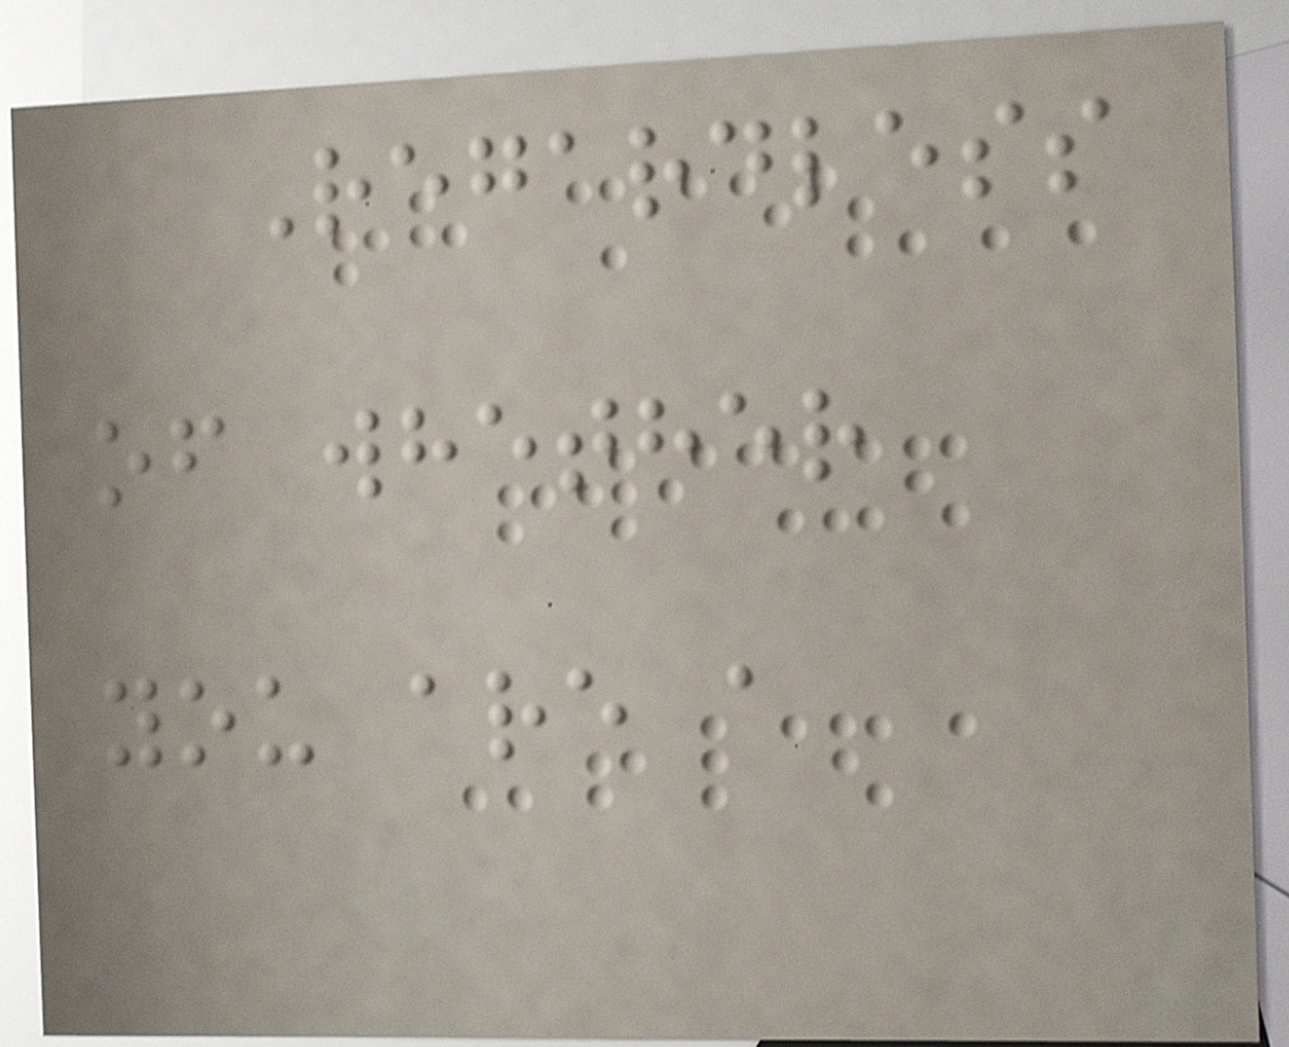Regardless
of whether
you are a
